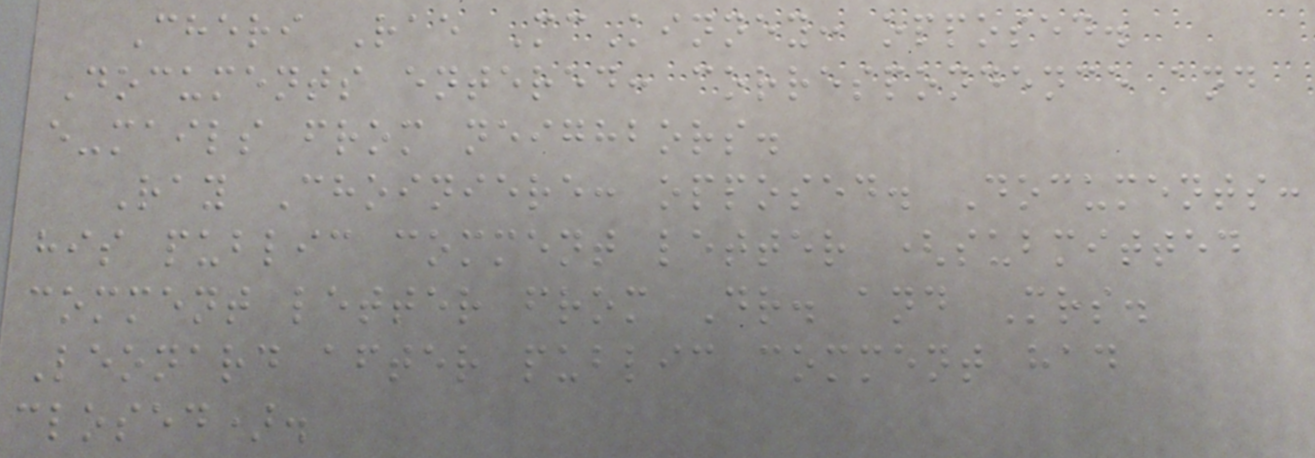Cheri Rae McKinney: opposed.
Documents entered: correspondence and
e-mails from neighbors.
Ray Choiniere: opposed. Documents:
his public comment letter (submitted
comment letter from Dr. and Mrs.
Leonard after public comment had
closed).
